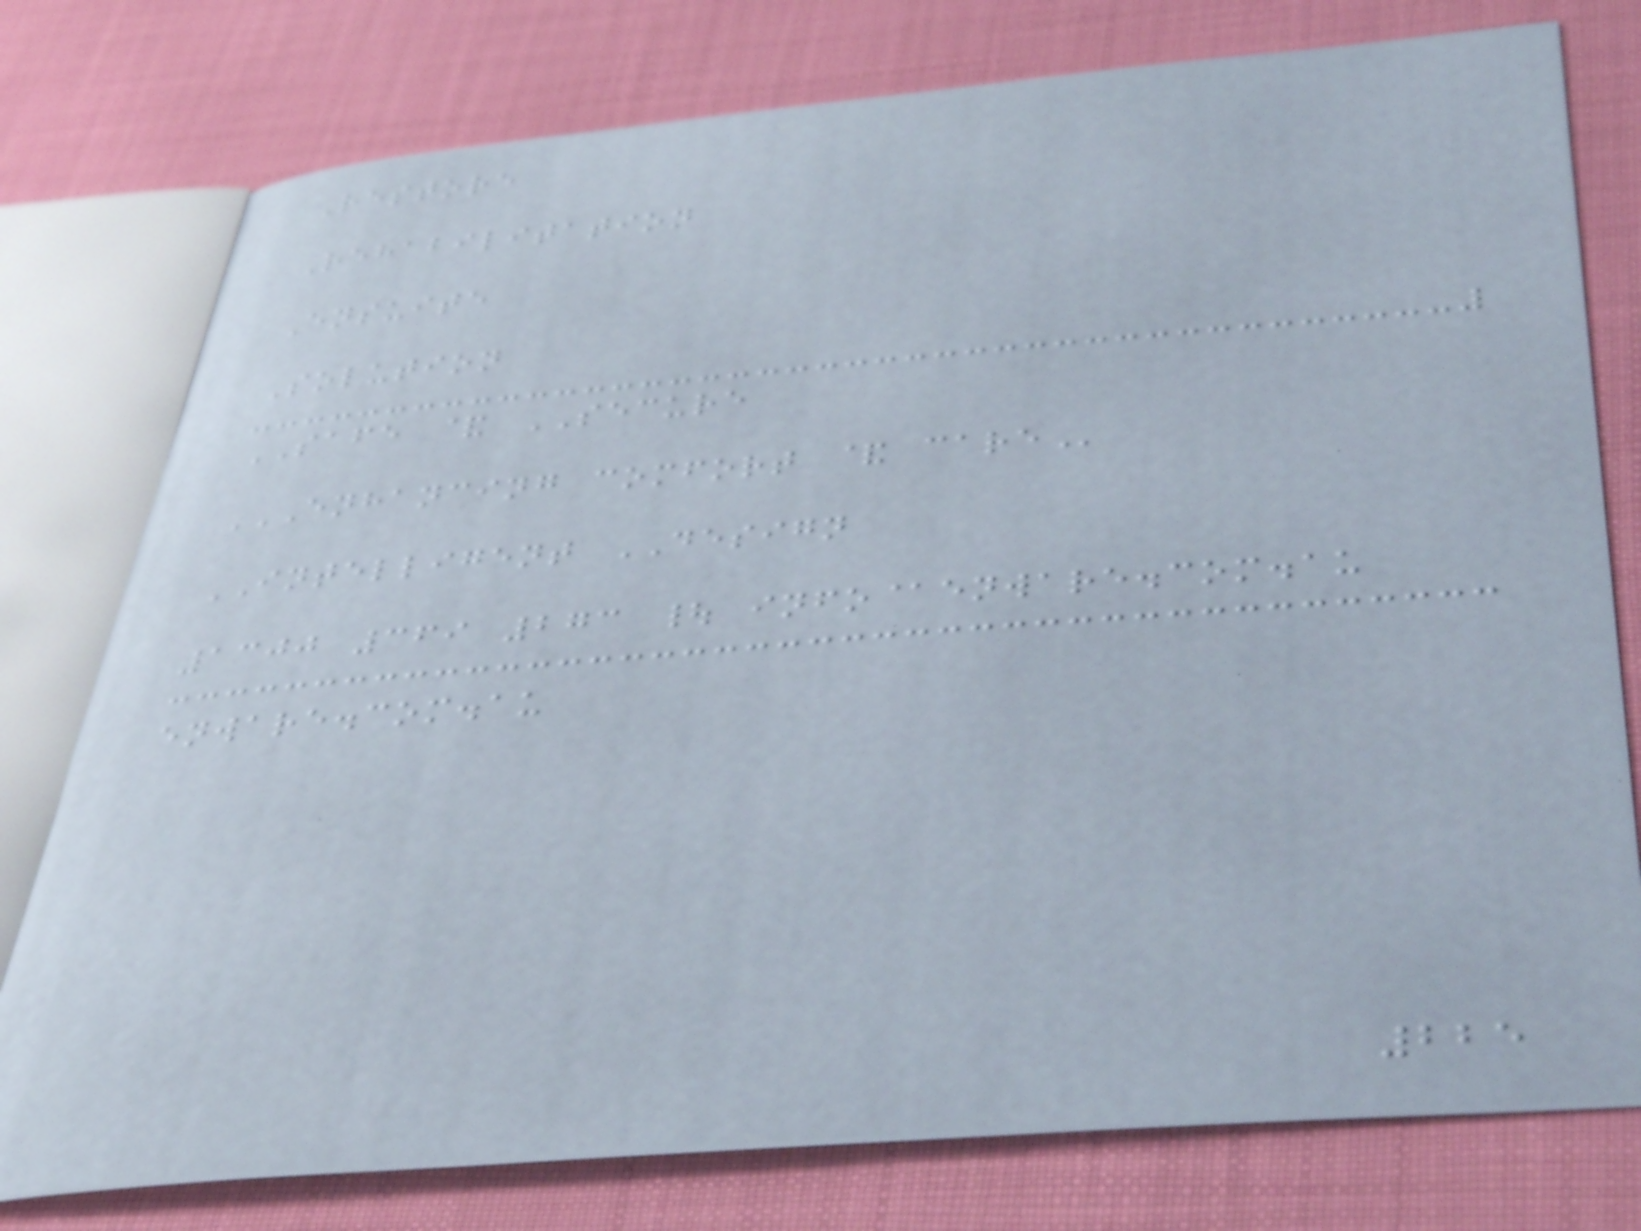Restore
Rehabilitation
Ensuite
Solution
SAFE & SECURE
ENHANCING COMFORT & CARE
INTELLIGENT DESIGN
1300 369 273 | info@enware.com.au
enware.com.au
225
